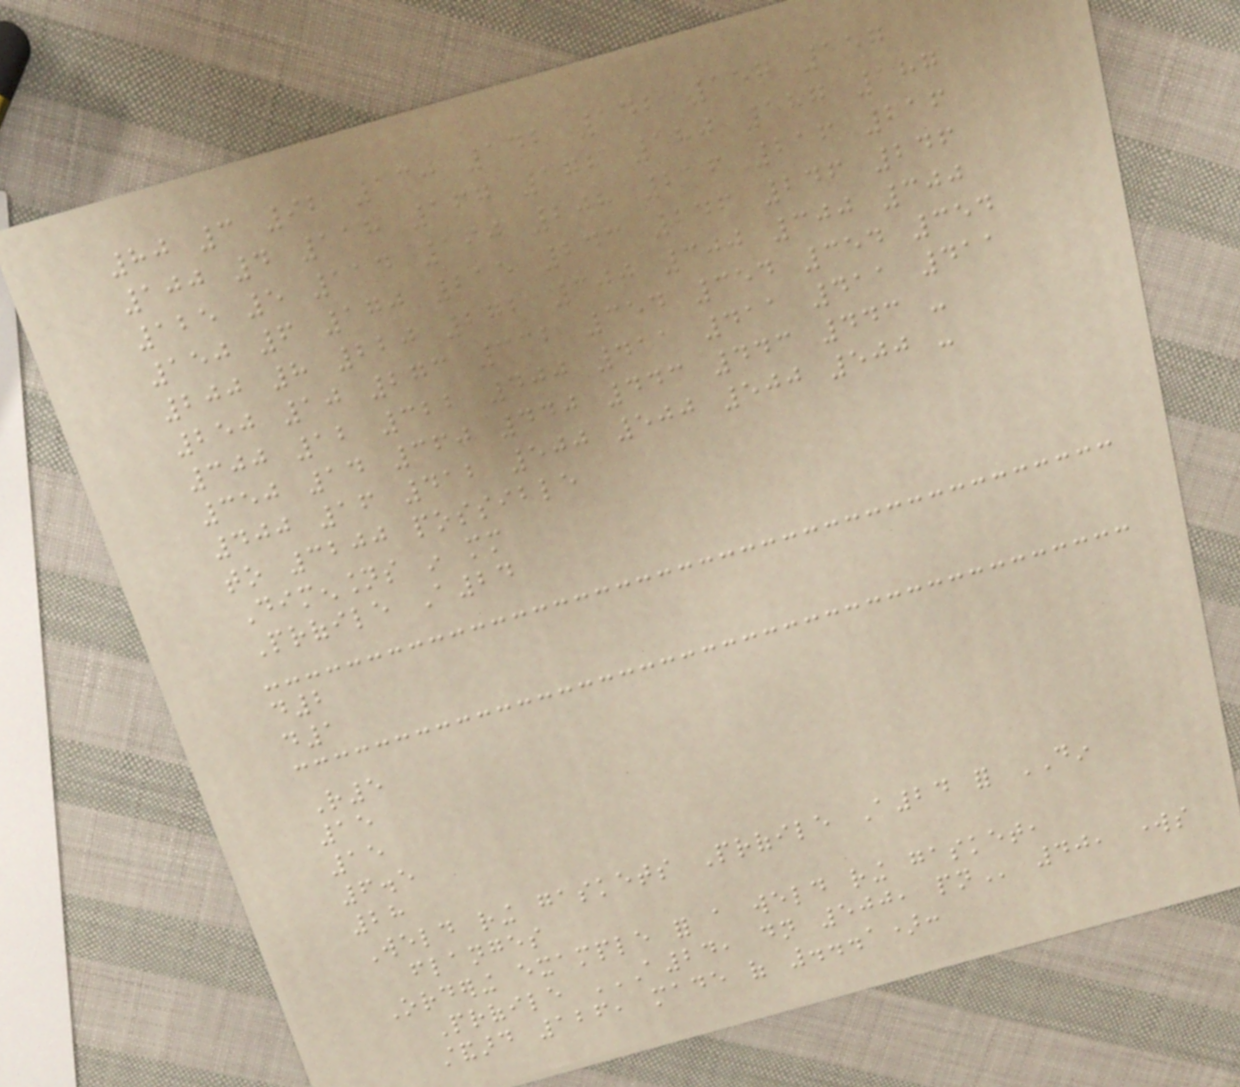80 3 92 130 142 142 157 157
100 4 118 167 172 180 187 187
125 5 114 190 208 216 216 216
150 6 170 215 243 246 246 246
200 8 220 272 300 300 300 300
250 10 273 332 354 354 354 354
300 12 322 400 411 411 411 411
350 14 360 440 443 443 443 -
400 16 412 500 500 500 500 -
to 3200 possible
Dimensions in mm
Profile A24
d2
d1
R5
15
15
6.5
28
Weld ring gaskets Profile A24 for DIN
flanges
Ordering example for a weld ring gasket,
Profile A24, DN 500, PN 40, works
standard 126, made of ...1):
